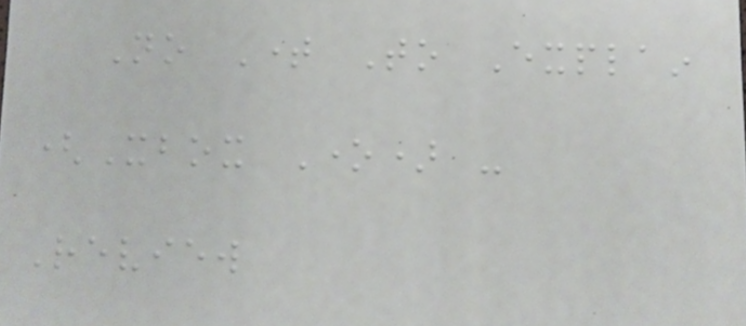No Time To Explain
(Xbox One) -
Review
